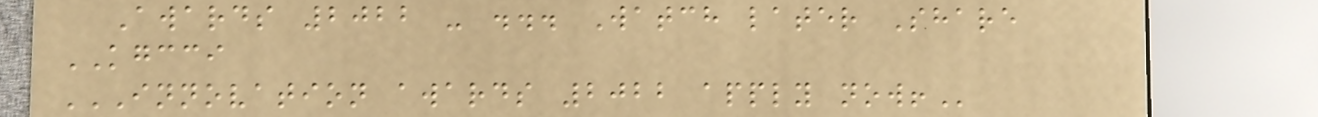Awards 2022 - ... Watch later Share
KGCCI
INNOVATION AWARDS 2022 APPLY NOW!
